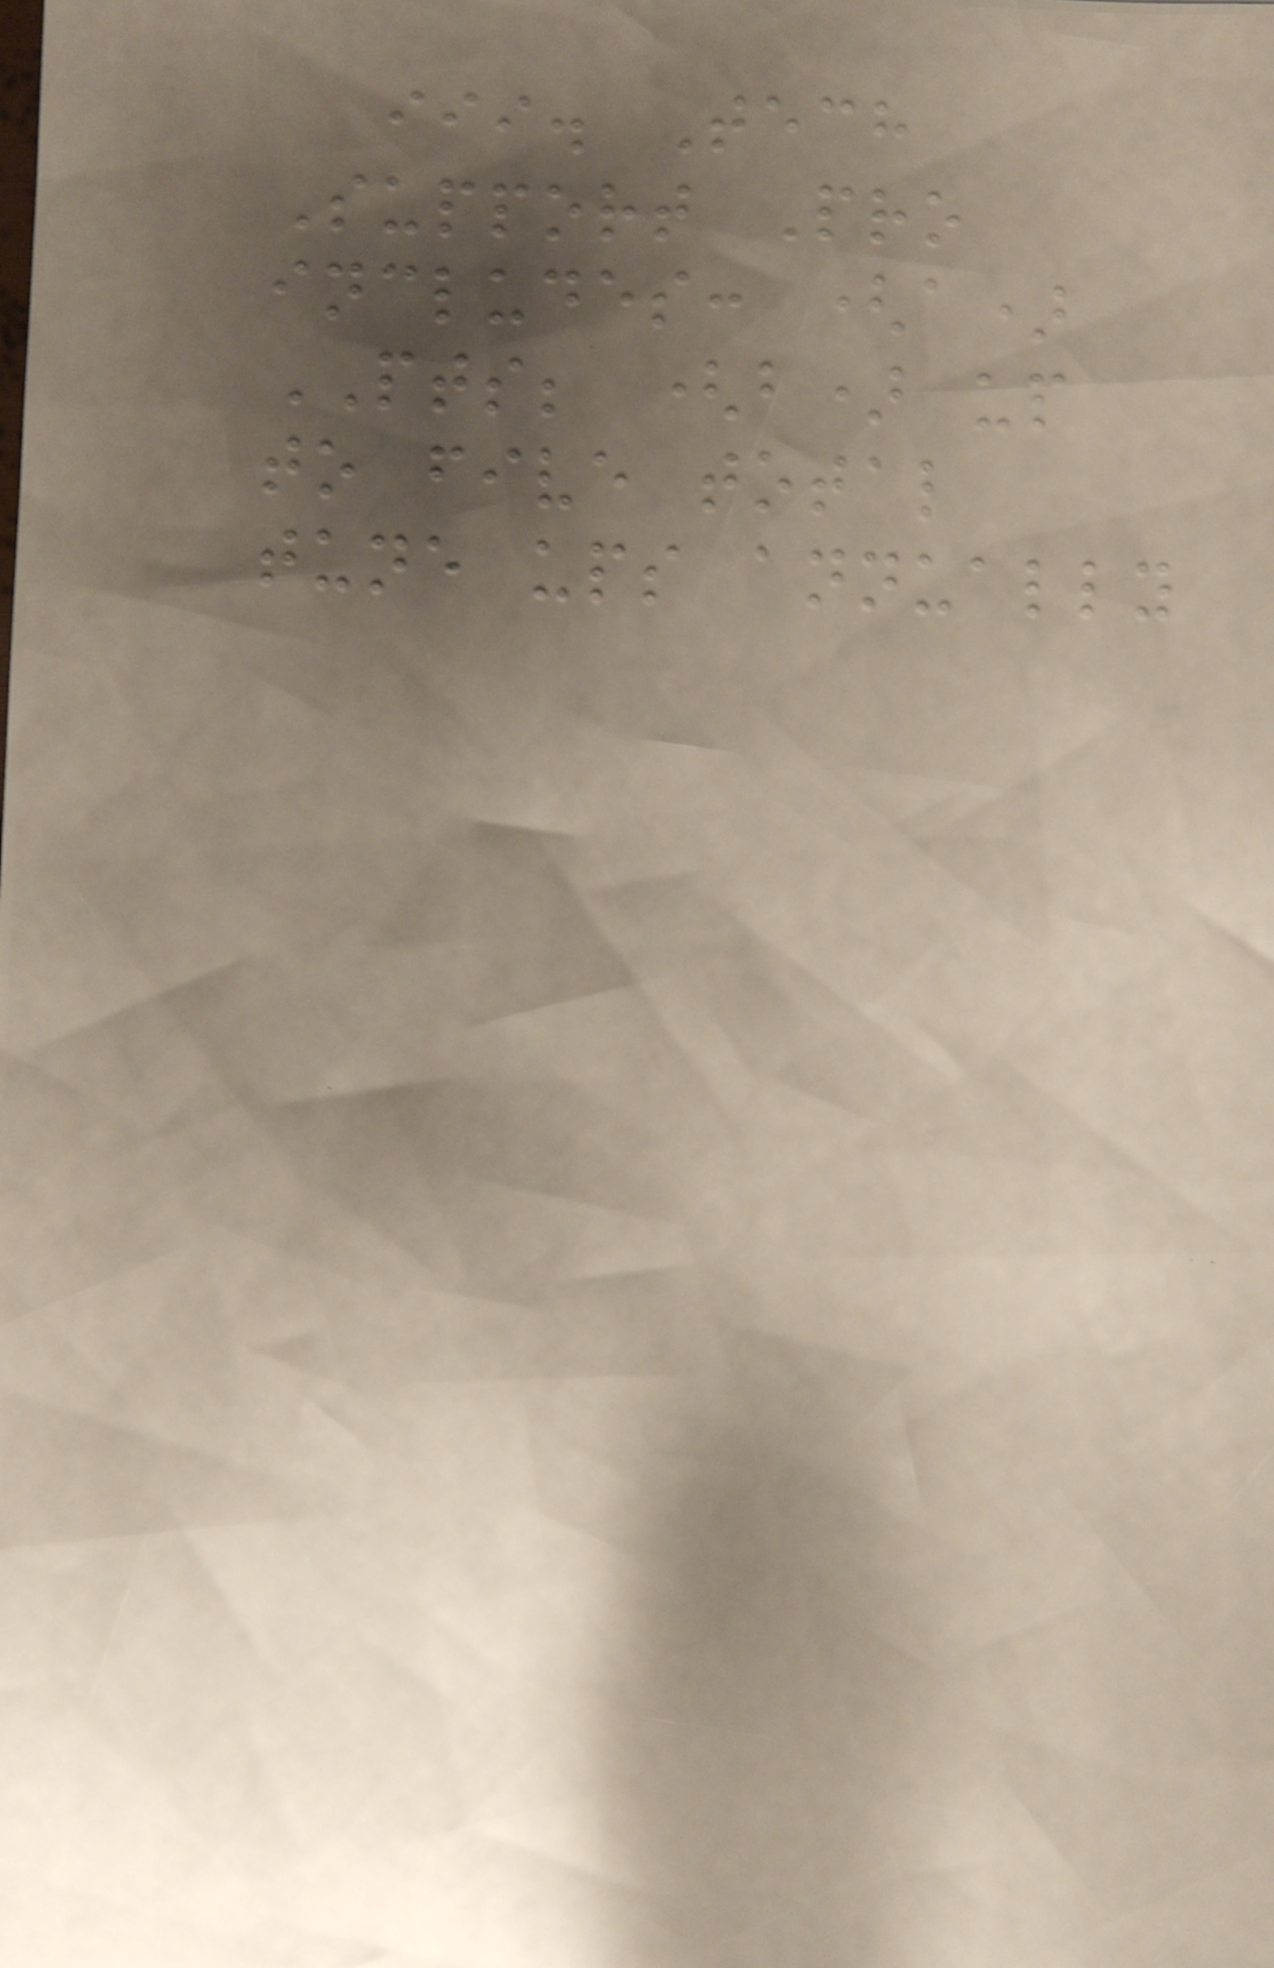iii. Tech
Support Pro
includes: (a)
PTS; (b) up
to five total
tune ups annually
